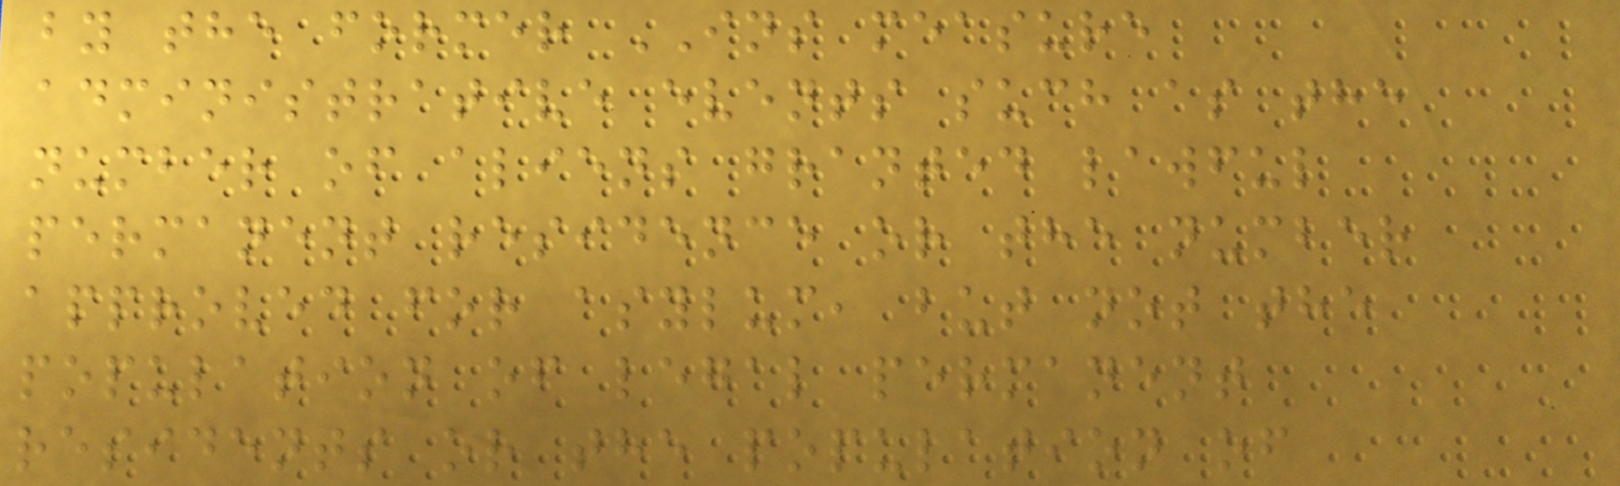by the former INS measure
administrative events such as the
number of aliens granted lawful
permanent residence or the number
approved for asylum, but not the
population of legal permanent
residents or the population of
